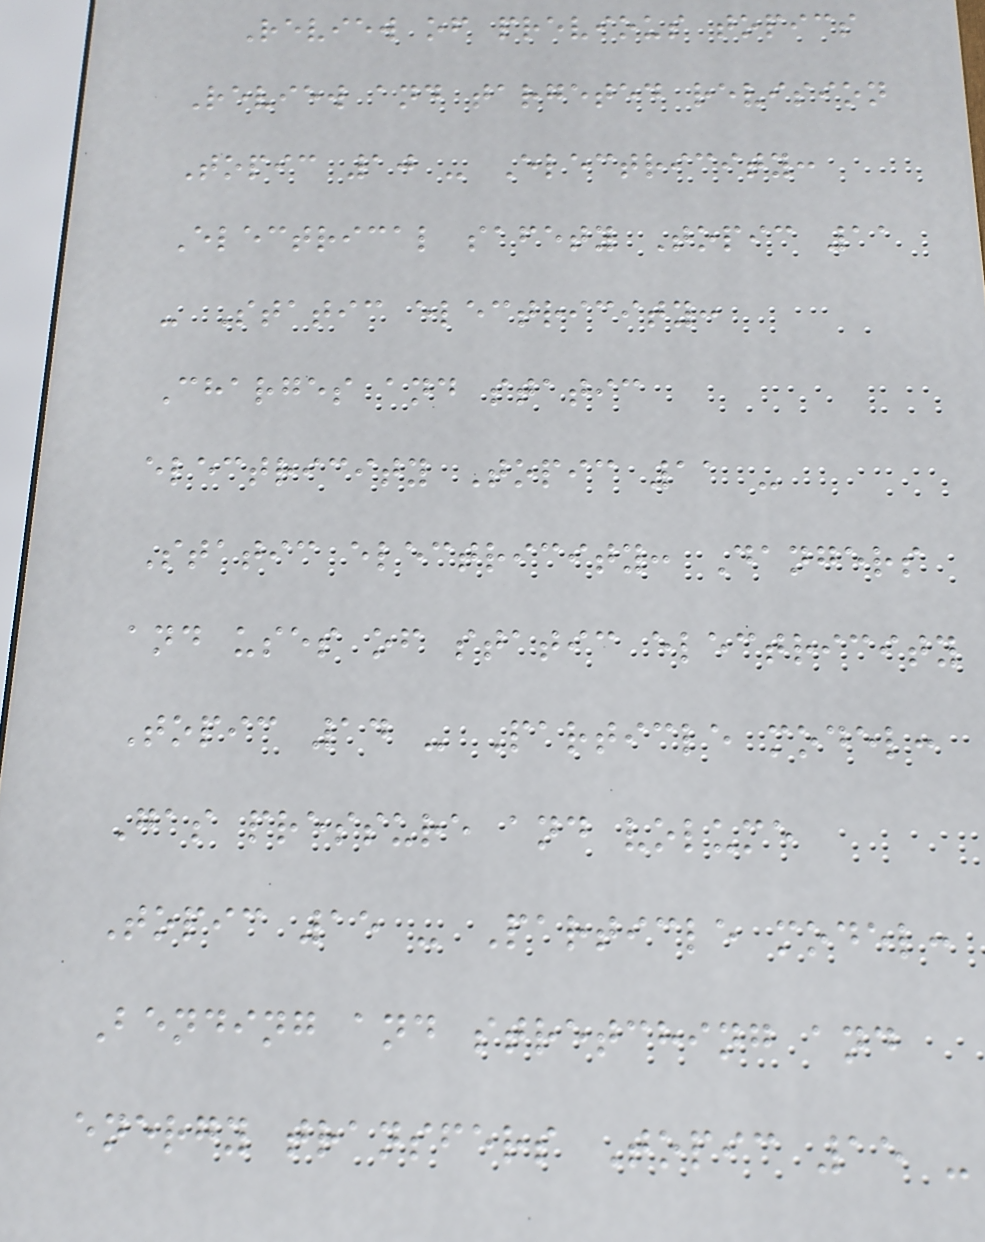Review of previous topics
Review and targeted revision
Topic 10 - Electricity:
Electrical safety Topic 11
- Static electricity:
Charges and static
electricity Topic 11 -
Static electricity: Dangers
and uses of static electricity
Topic 14 - Particle model:
Gas pressure and volume
Topic 15 - Particle model:
Bending and stretching and
energy transfers Topic 15 -
